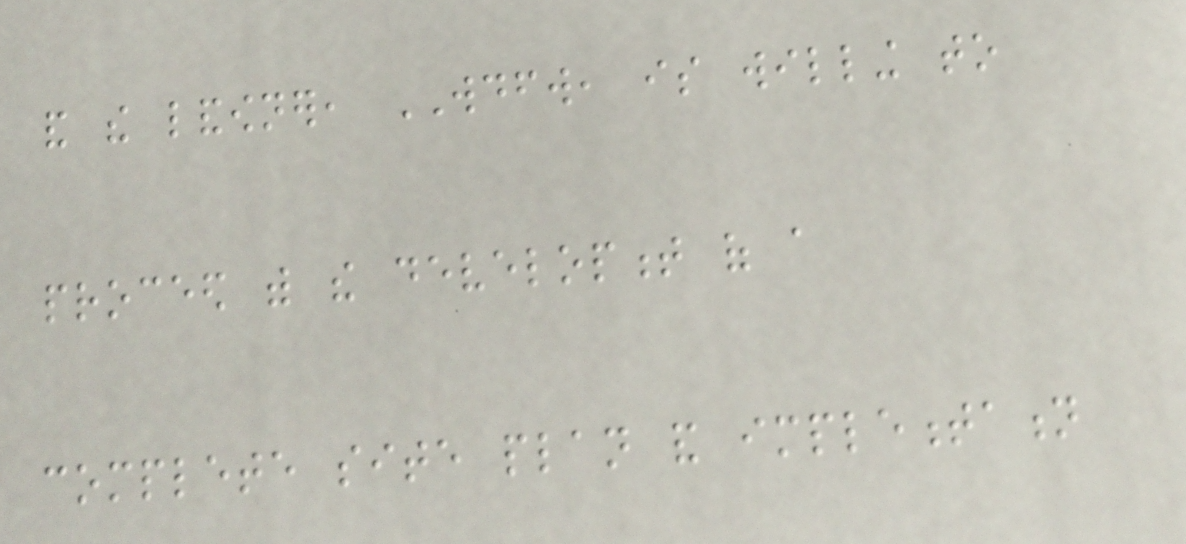and the landowner, WDFW, is willing to
proceed with the development of a
complete site plan and implementation
